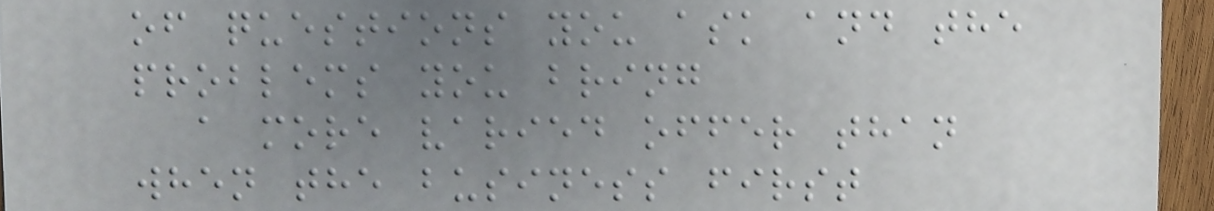of questions you ask and the
problems you bring
a more varied offer than
when the business first
